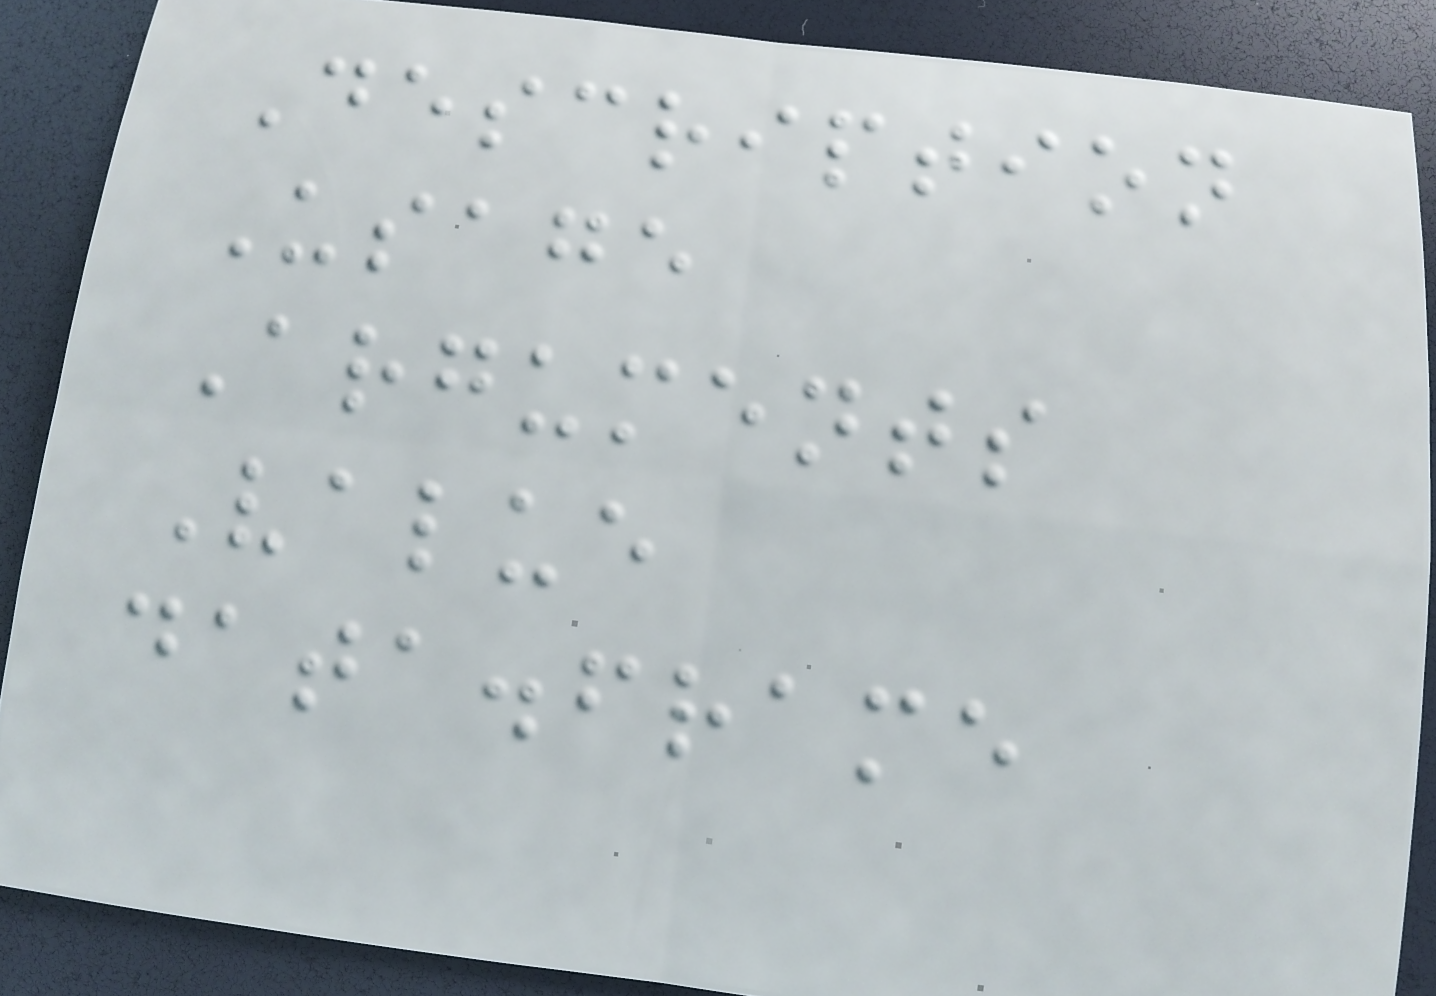Description
Usage
Arguments
Value
data.frame
